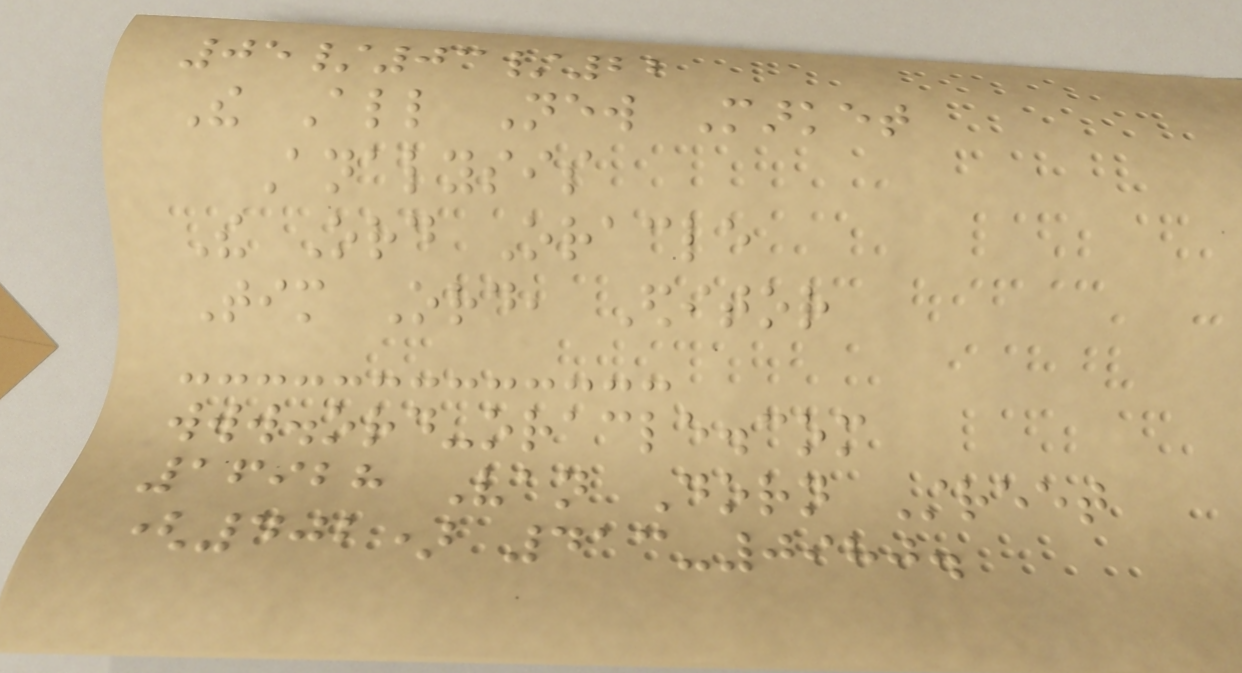05/03/22
The All New Market
Analysis
The Ord Oracle
Tim Ord, Editor
www.ord-oracle.com
16928 Van Dorn Street
(402) 413-0980.
